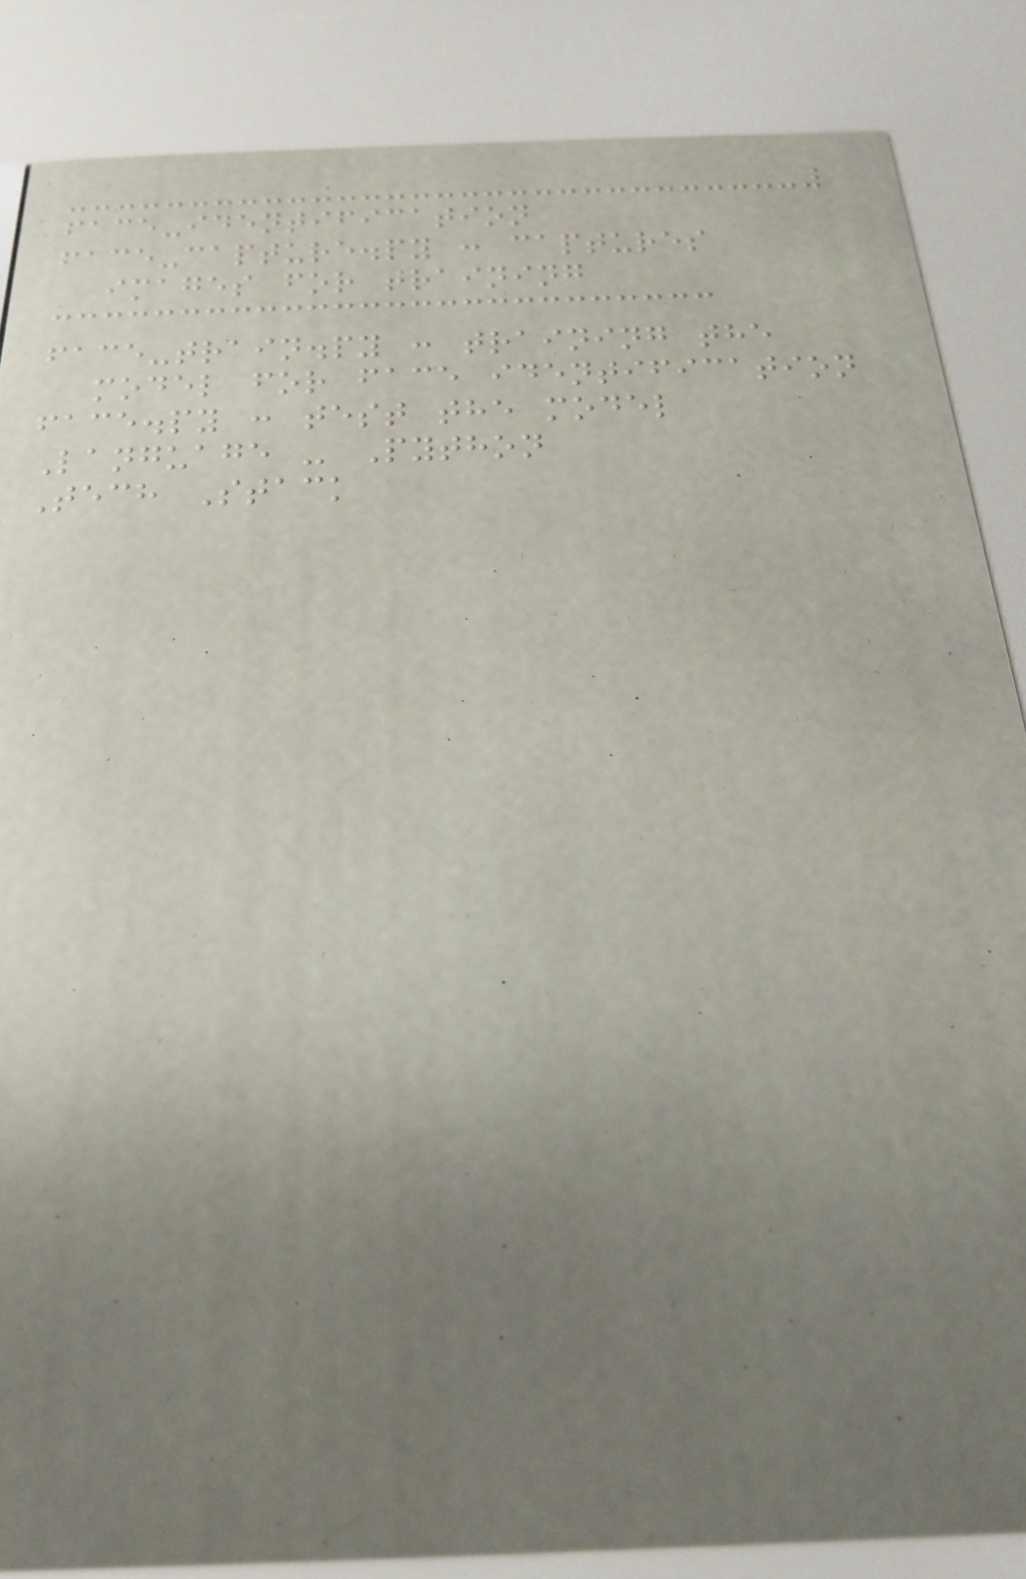face-identification
face-capture.py : captures
images for training
face-train.py : training the
model for face identification
face.py : test the model
Language - Python
Tech Stack
